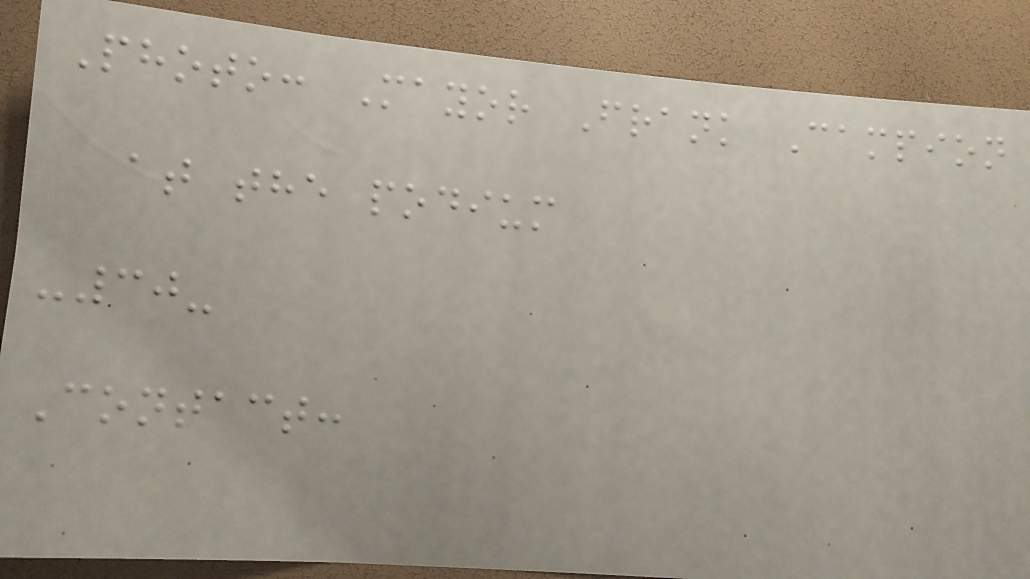Photo: Mayor Frank Campion
at the podium
-30-
Contact:
